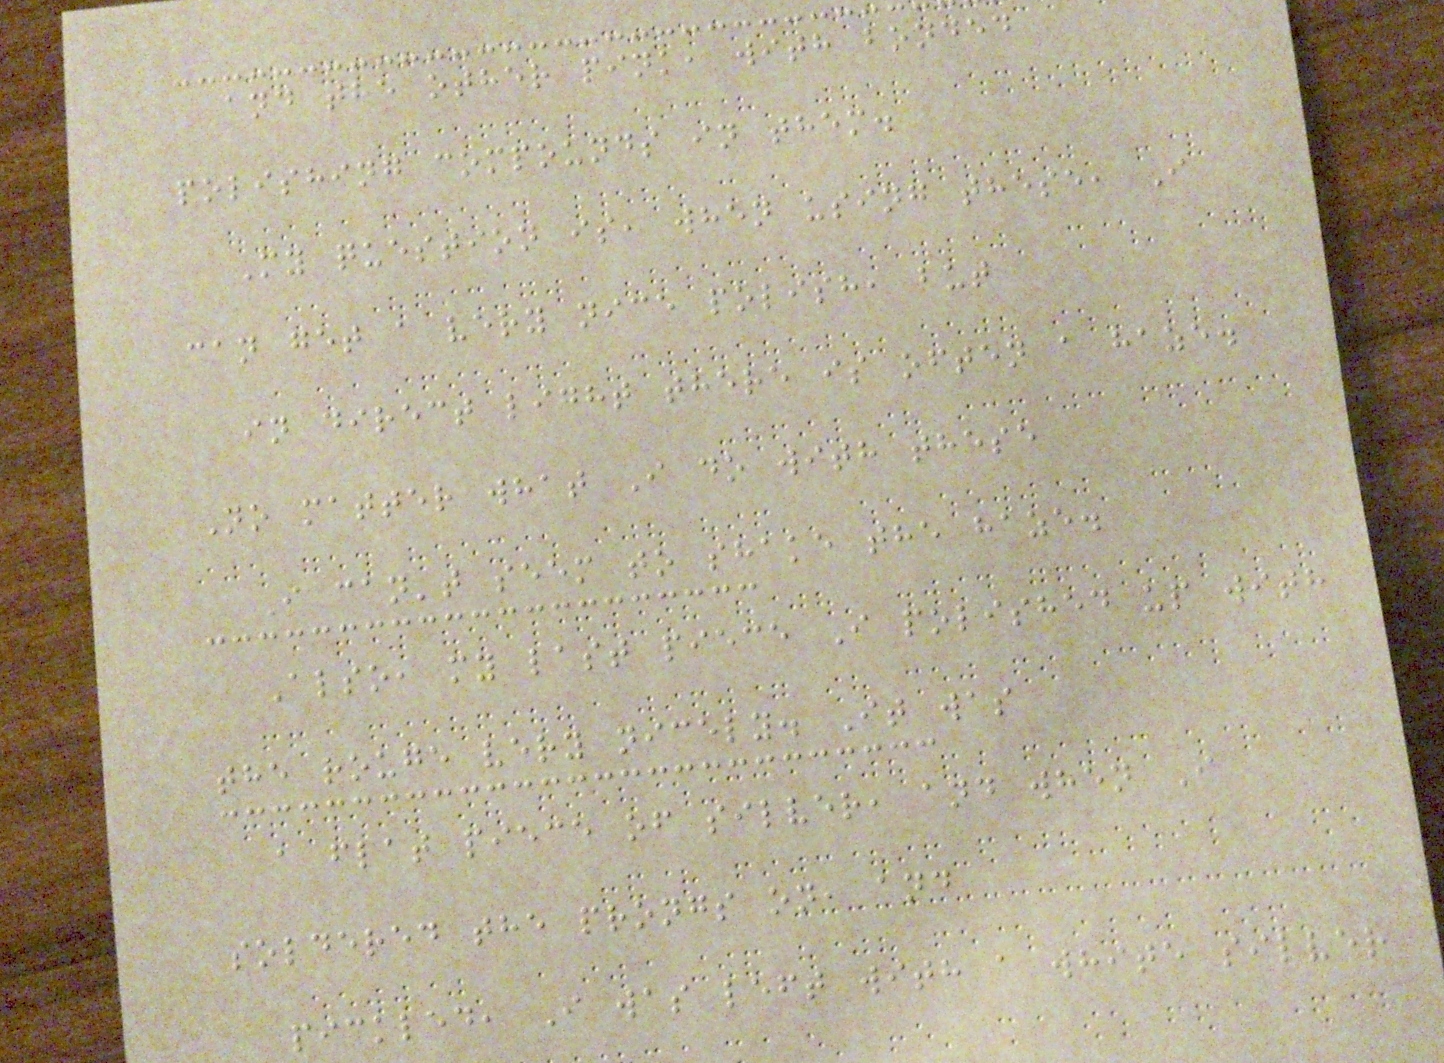and the other pink, with bonded
polishing compounds in them.
My question is, when using these, I
can get a very nice polish, but
in direct light there is often a haze.
No matter what I do with these
I can't seem to shake the haze.
Also, my last piece I polished up with
the rouge very nicely. It was
a flat piece of silver, and when I
soldered the prongs on, and
pickled, I was left with a white silver
